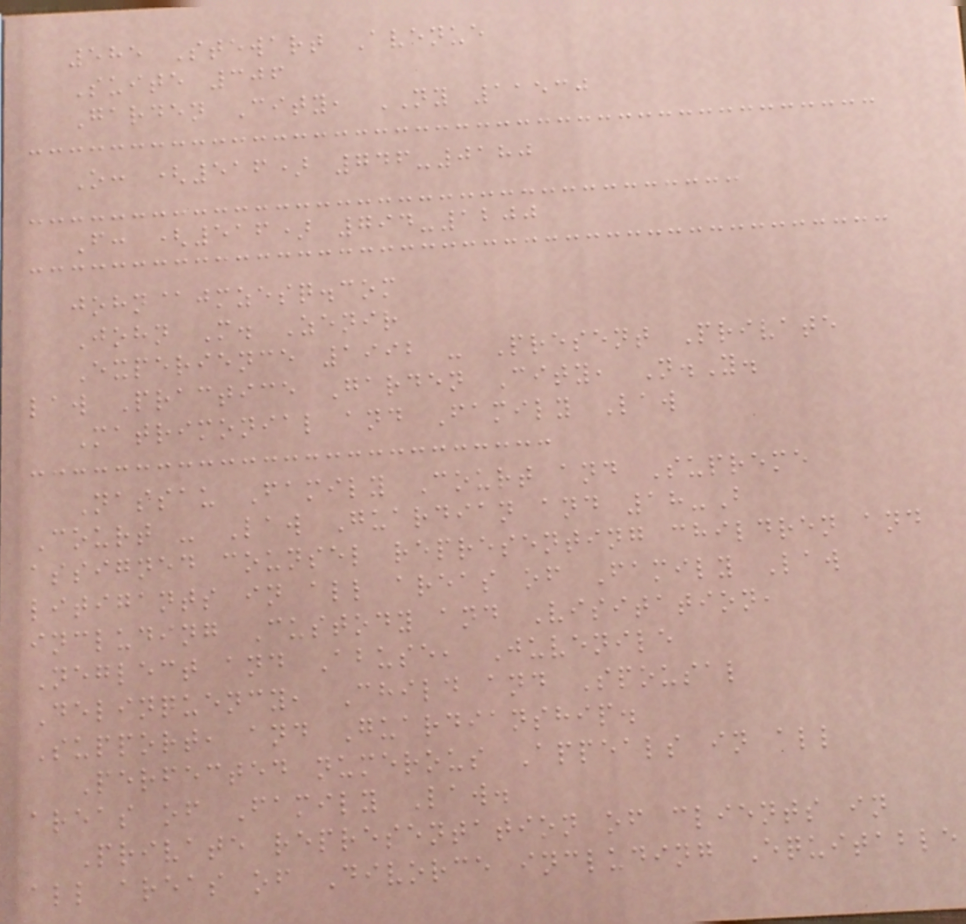585 Stewart Avenue
Suite 306
Garden City, NY 11530
O: (516) 746-0180
F: (516) 794-1200
john@jmzesq.com
John M. Zenir
Experience 1992 - Present Private
law Practice Garden City, N.Y.
Matrimonial and Family Law
Nassau Family Court and Supreme
Court - Law Guardian and 18-B
assigned counsel representing children and
litigants in all areas of Family Law
including Custody and Visitation,
Neglect and Abuse, Juvenile
Delinquency, Child and Spousal
Support, and Guardianship.
Perfected numerous Appeals in all
areas of Family Law.
Private representation of clients in
all areas of Divorce including Equitable
